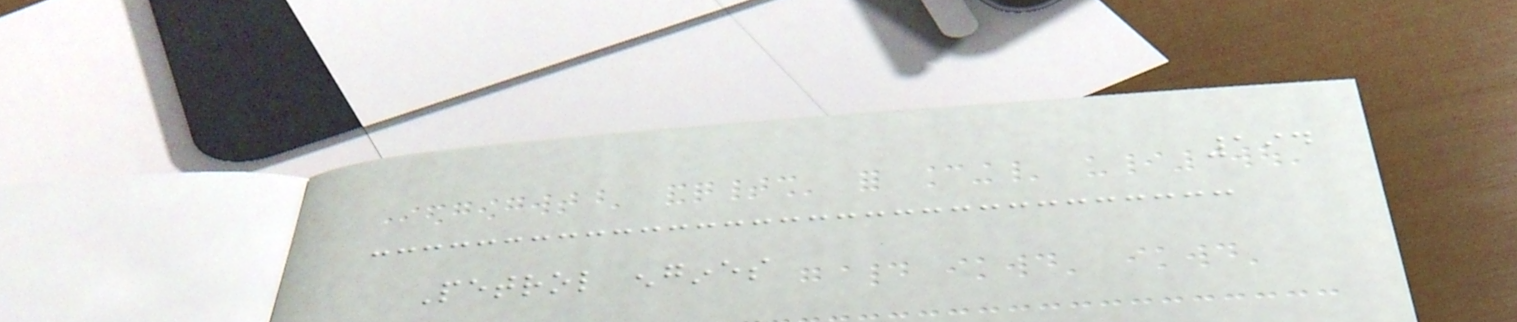194
Petrol engines
